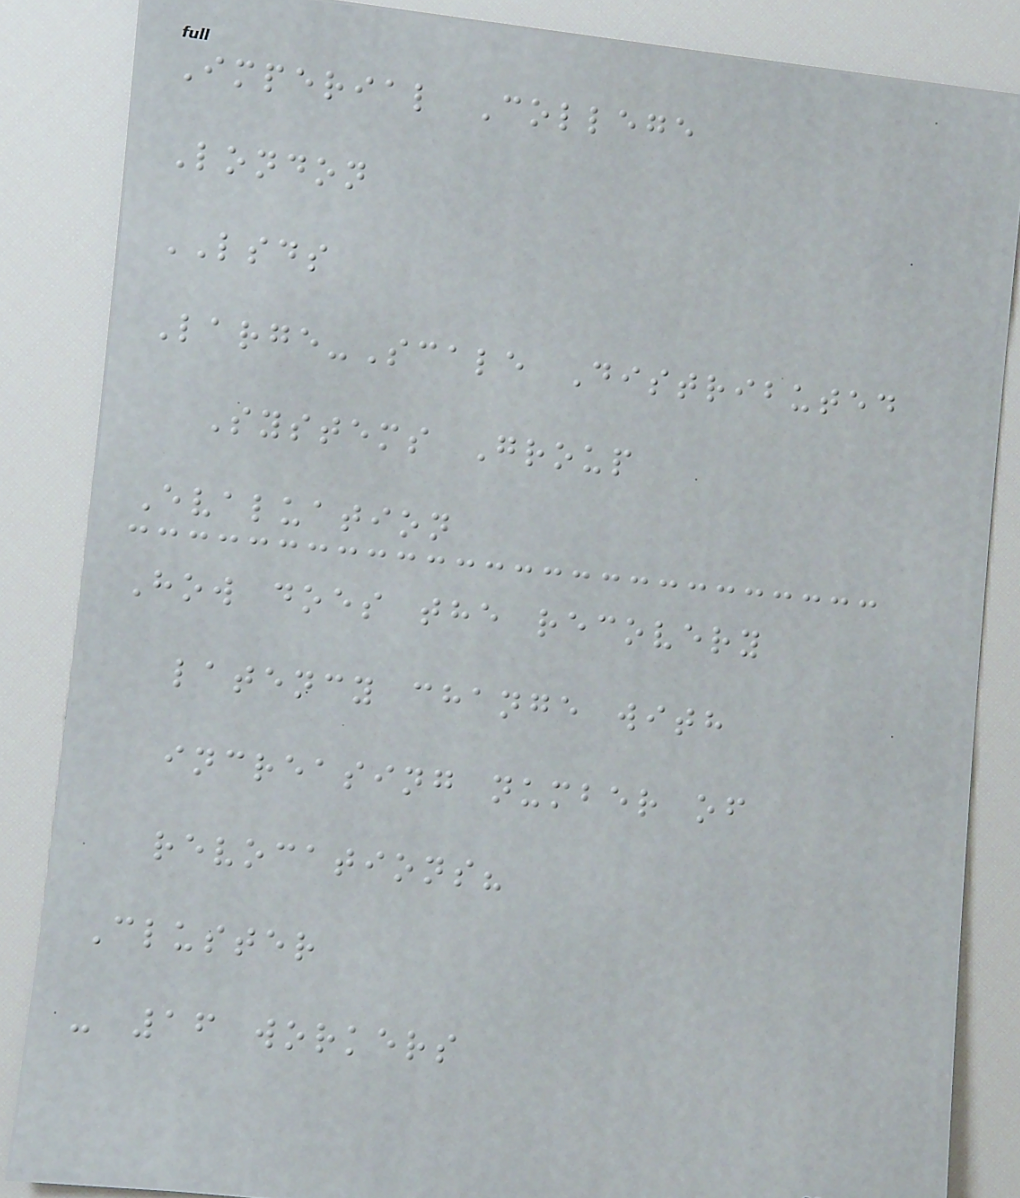Imperial College
London
LSDS
Large-Scale Distributed
Systems Group
Evaluation
How does the recovery
latency change with
increasing number of
revocations?
Cluster
- 16 workers
